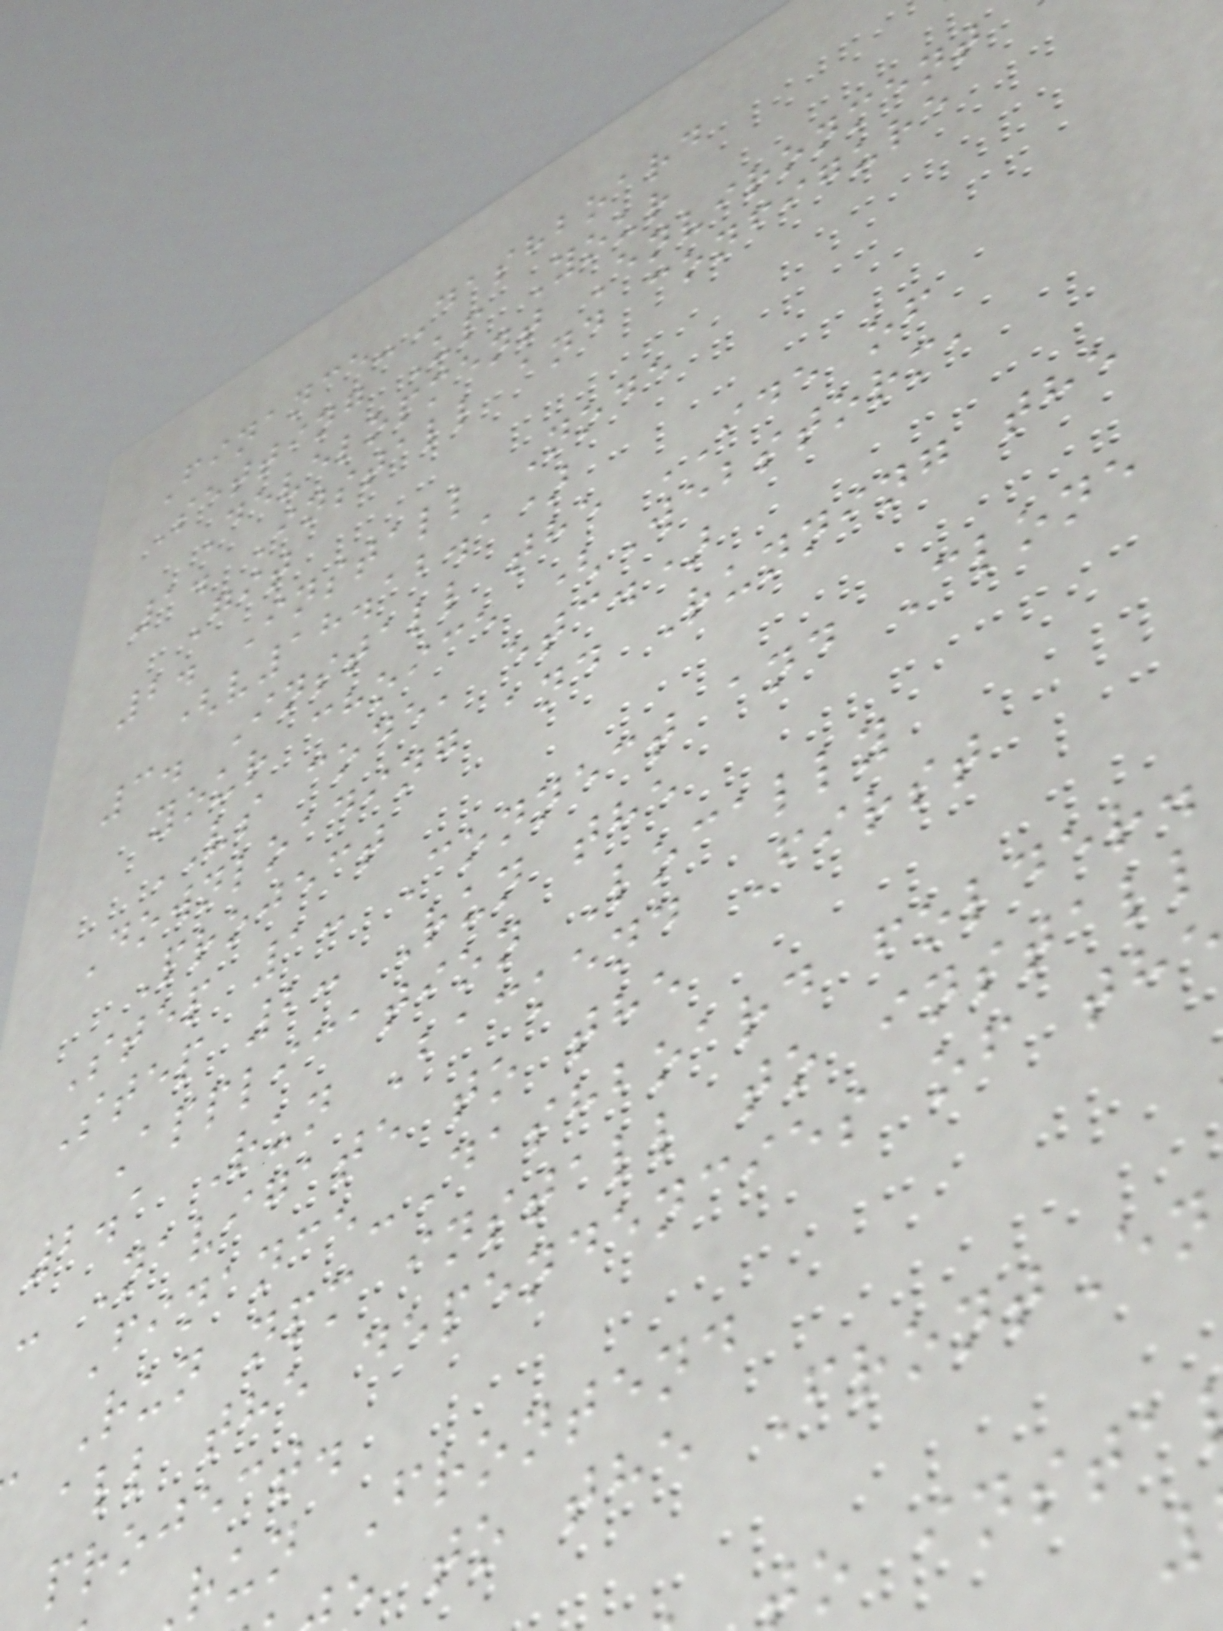Finance-Dashboard
Setting Up Your
Development Environment
1. Install and configure
Git
2. Install Node
(v18.12.1)
3. Install the IDE of
your choice (Webstorm,
VS code, etc.)
Downloading and Running the
Project
Step 1: Connect and Clone
Step 2: Run the
Application Locally
2.1 Run Backend First
- Navigate to the
Finance-Dashboard folder.
Run npm install to install
all the dependencies of th
project.
run Frontend
e to the FrontEn
